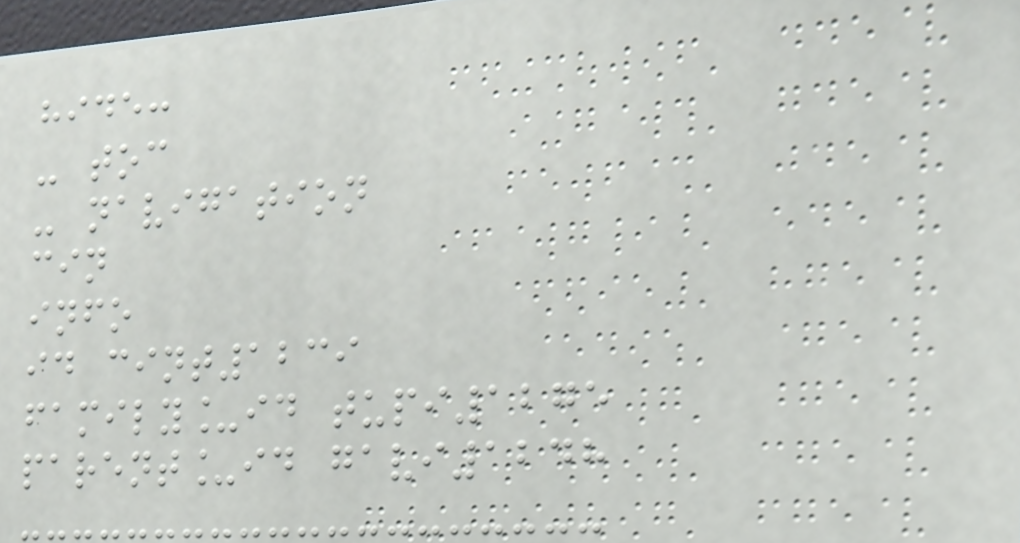hide:
- toc
- navigation
cin
info
id cint1239
family_id tupi1275
parent_id gavi1248
